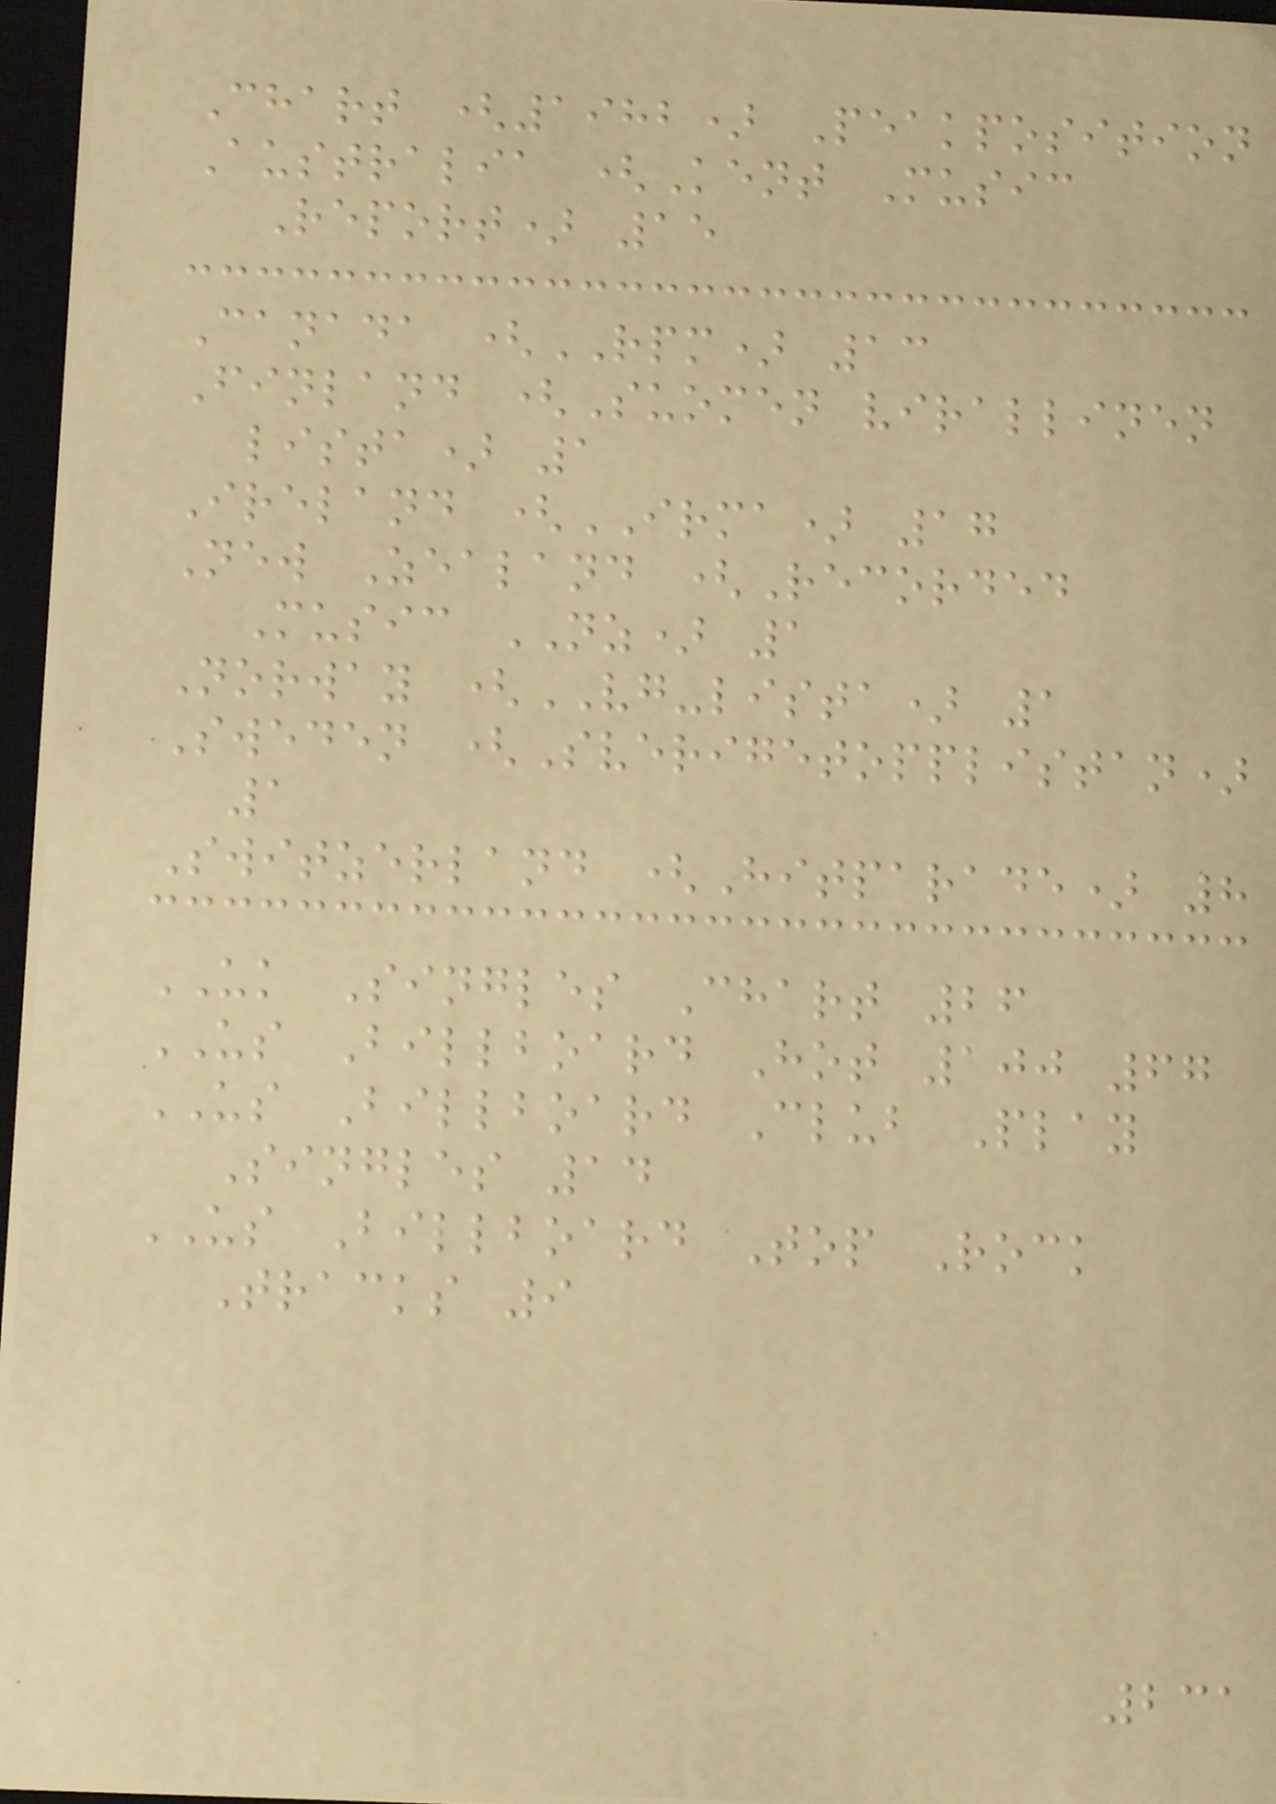Chart (1982) Peakposition
Australia (Kent Music
Report) 15
Canada (RPM) 13
Finland (Suomen virallinen
lista) 1
Ireland (IRMA) 17
New Zealand (Recorded
Music NZ) 1
Norway (VG-lista) 1
Sweden (Sverigetopplistan)
1
Switzerland (Hitparade) 8
UK Singles Chart 26
US Billboard Hot 100 67
US Billboard Club Play
Singles 14
US Billboard Top Rock
Tracks 9
231
